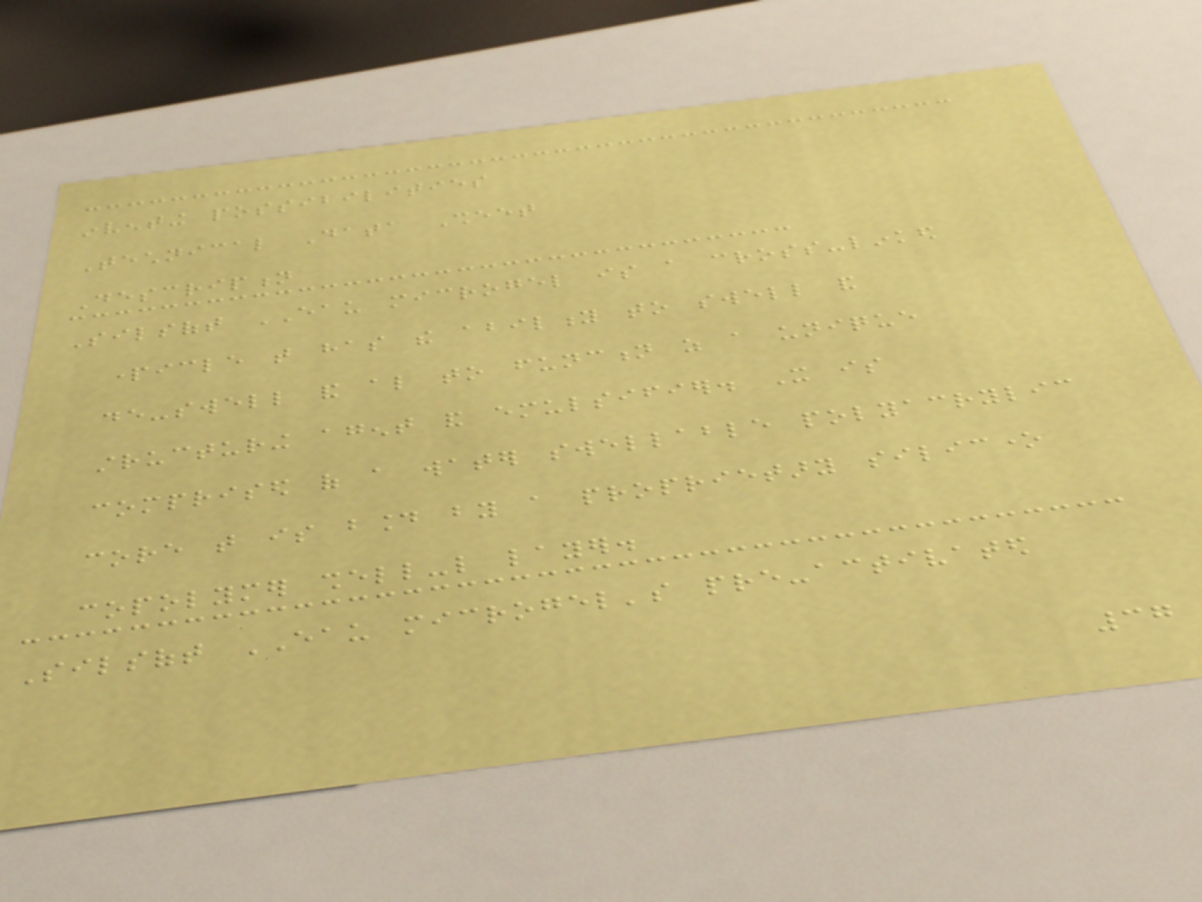inventing possibilities
Technical Data Sheet
Description
Silsoft EAU microgel is a cross-linked
particle that has the ability to swell and
de-swell and also to function as a unique
structuring agent and emulsifier. It is
comprised of a water swellable polyacrylic
core that is bound by a proprietary silicone
copolymer shell-like layer.
Silsoft EAU microgel's pre-activated
37
